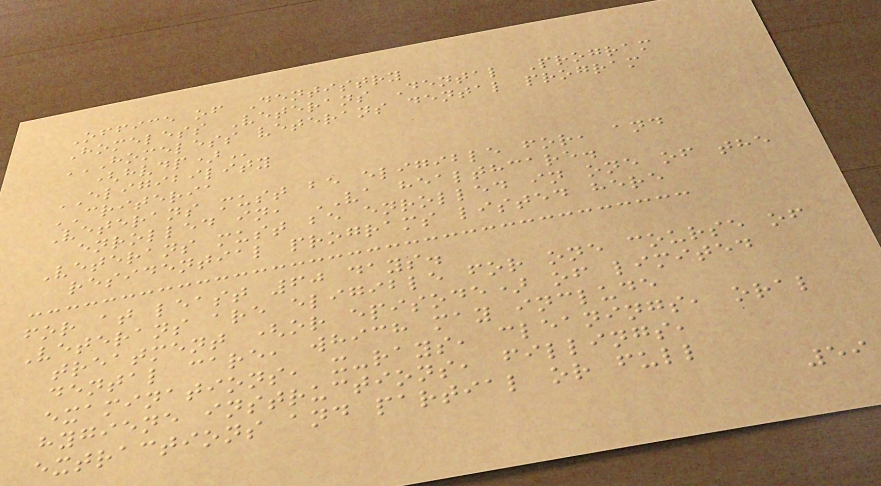Office of Dentistry
Homeless Veterans Dental Program
HOMELESS VETERANS DENTAL PROGRAM
(HVDP)
ELIGIBILITY
CRITERIA
Veterans must be eligible for, and
enrolled in, VA healthcare.
Veterans must be enrolled in one of the
residential programs listed here
for at least 60 days.
Veterans are eligible for one course of
treatment (or episode) of limited
dental care, which may include
examinations, x-rays, cleanings, oral
hygiene instructions, fillings,
extractions and partial or full
59
